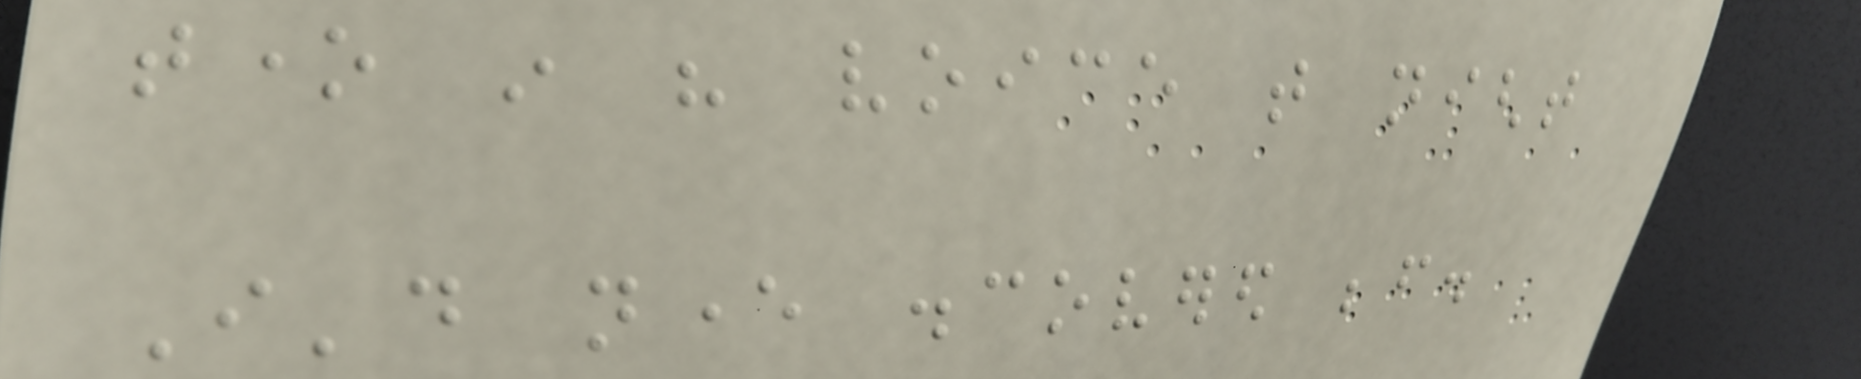tone in his voice that night
I'd never discovered before.
